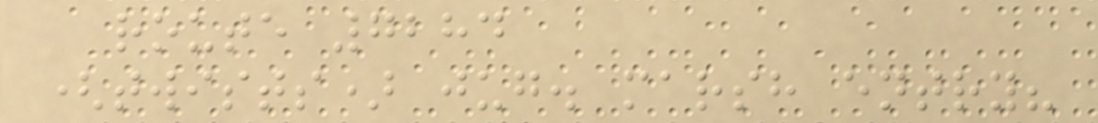route 7284
(twists) jug. marsh entry?
